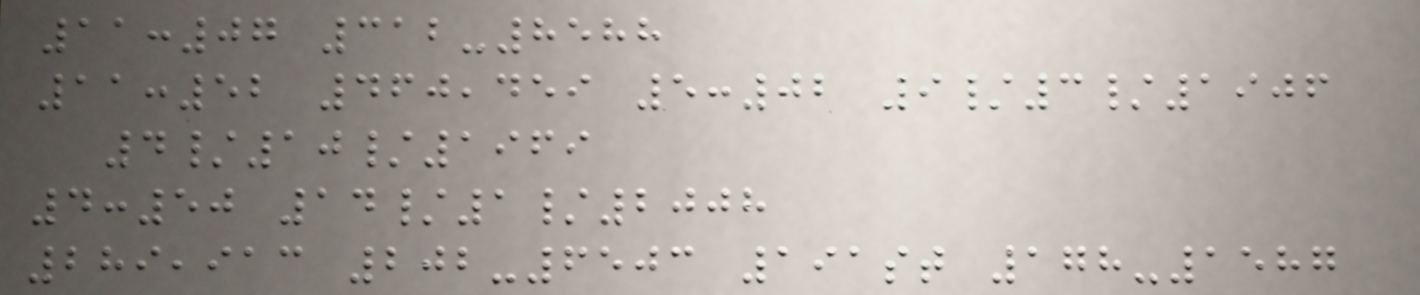11:07 312-8588
11:52 460,459 5:02 9/3/1906
4/10/1969
4:50 14/1/2008
289,913 202-6503 191st 178-1587
